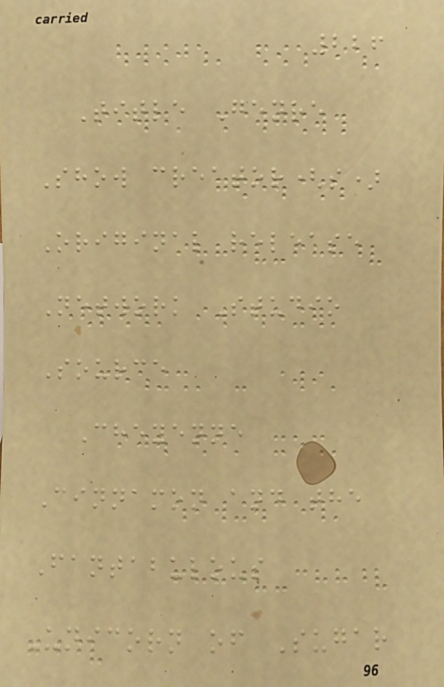226
Title Genre
Show creator(s)
Original release
Network Studio
Source
Cheyenne
Cinnamon and the
Fantabulous
Unicorn of Sugar
